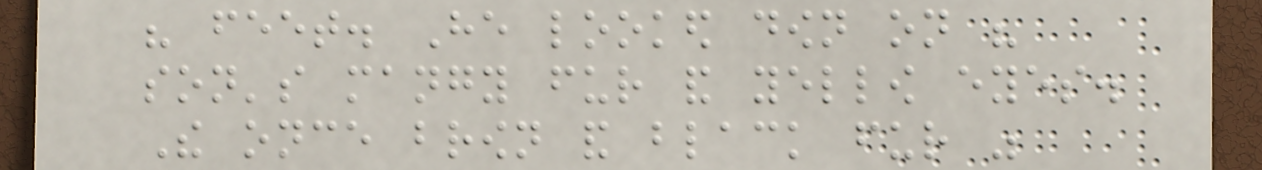his feet. He looked down on his
son's mangy fur and yellow eyes.
The once brown and black fur was
